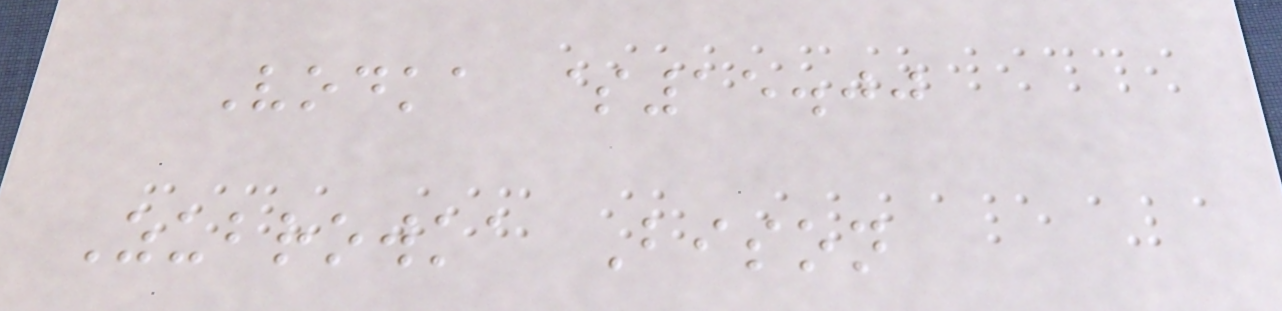Vodka $15.00
Zubrowka Bison
